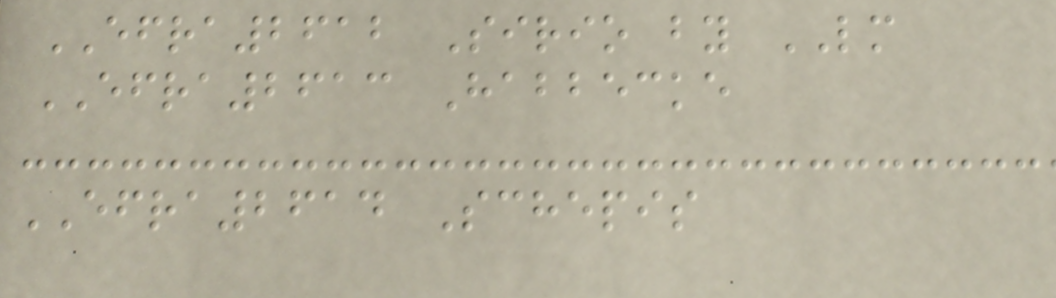EFRA2612 Sirio by LM
EFRA2613 Habbecke
EFRA2614 Schepis
